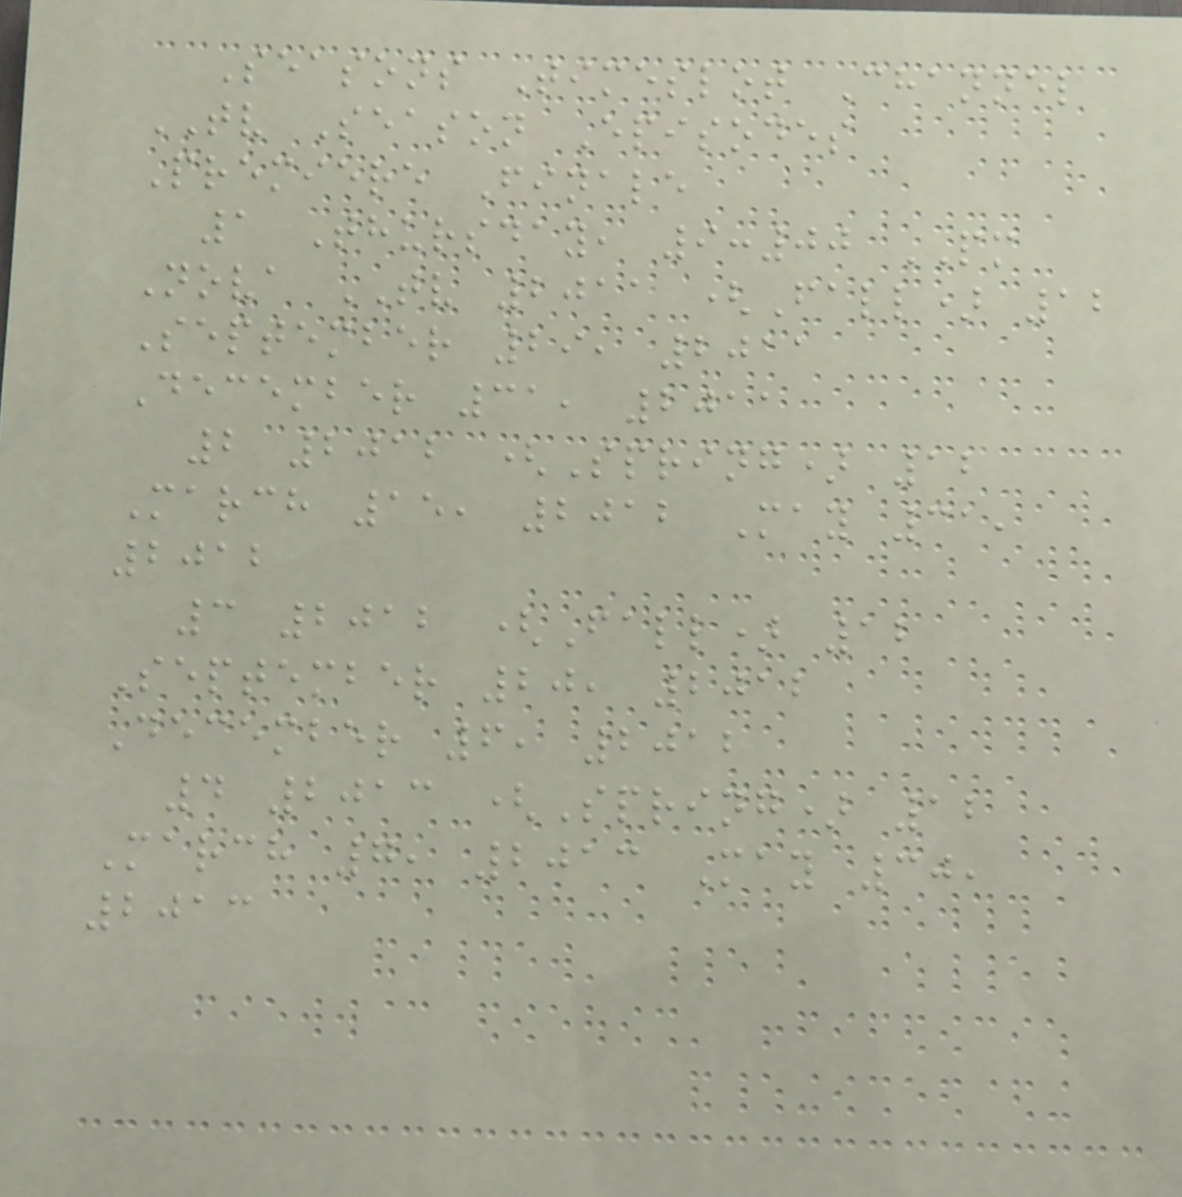Seasons Timeslot Channel
TV Season Episodes
Premiere Finale
1 Thursday, 9:00 PM
Nova TV 2011 (Fall) 12
September 29, 2011
December 31, 2011
2 2012 (Spring) 12
March 15, 2012 May 31,
2012
3 2012 (Fall) 12
September 20, 2012
December 6, 2012
4 2013 (Spring) 12
March 7, 2013 May 30,
2013
